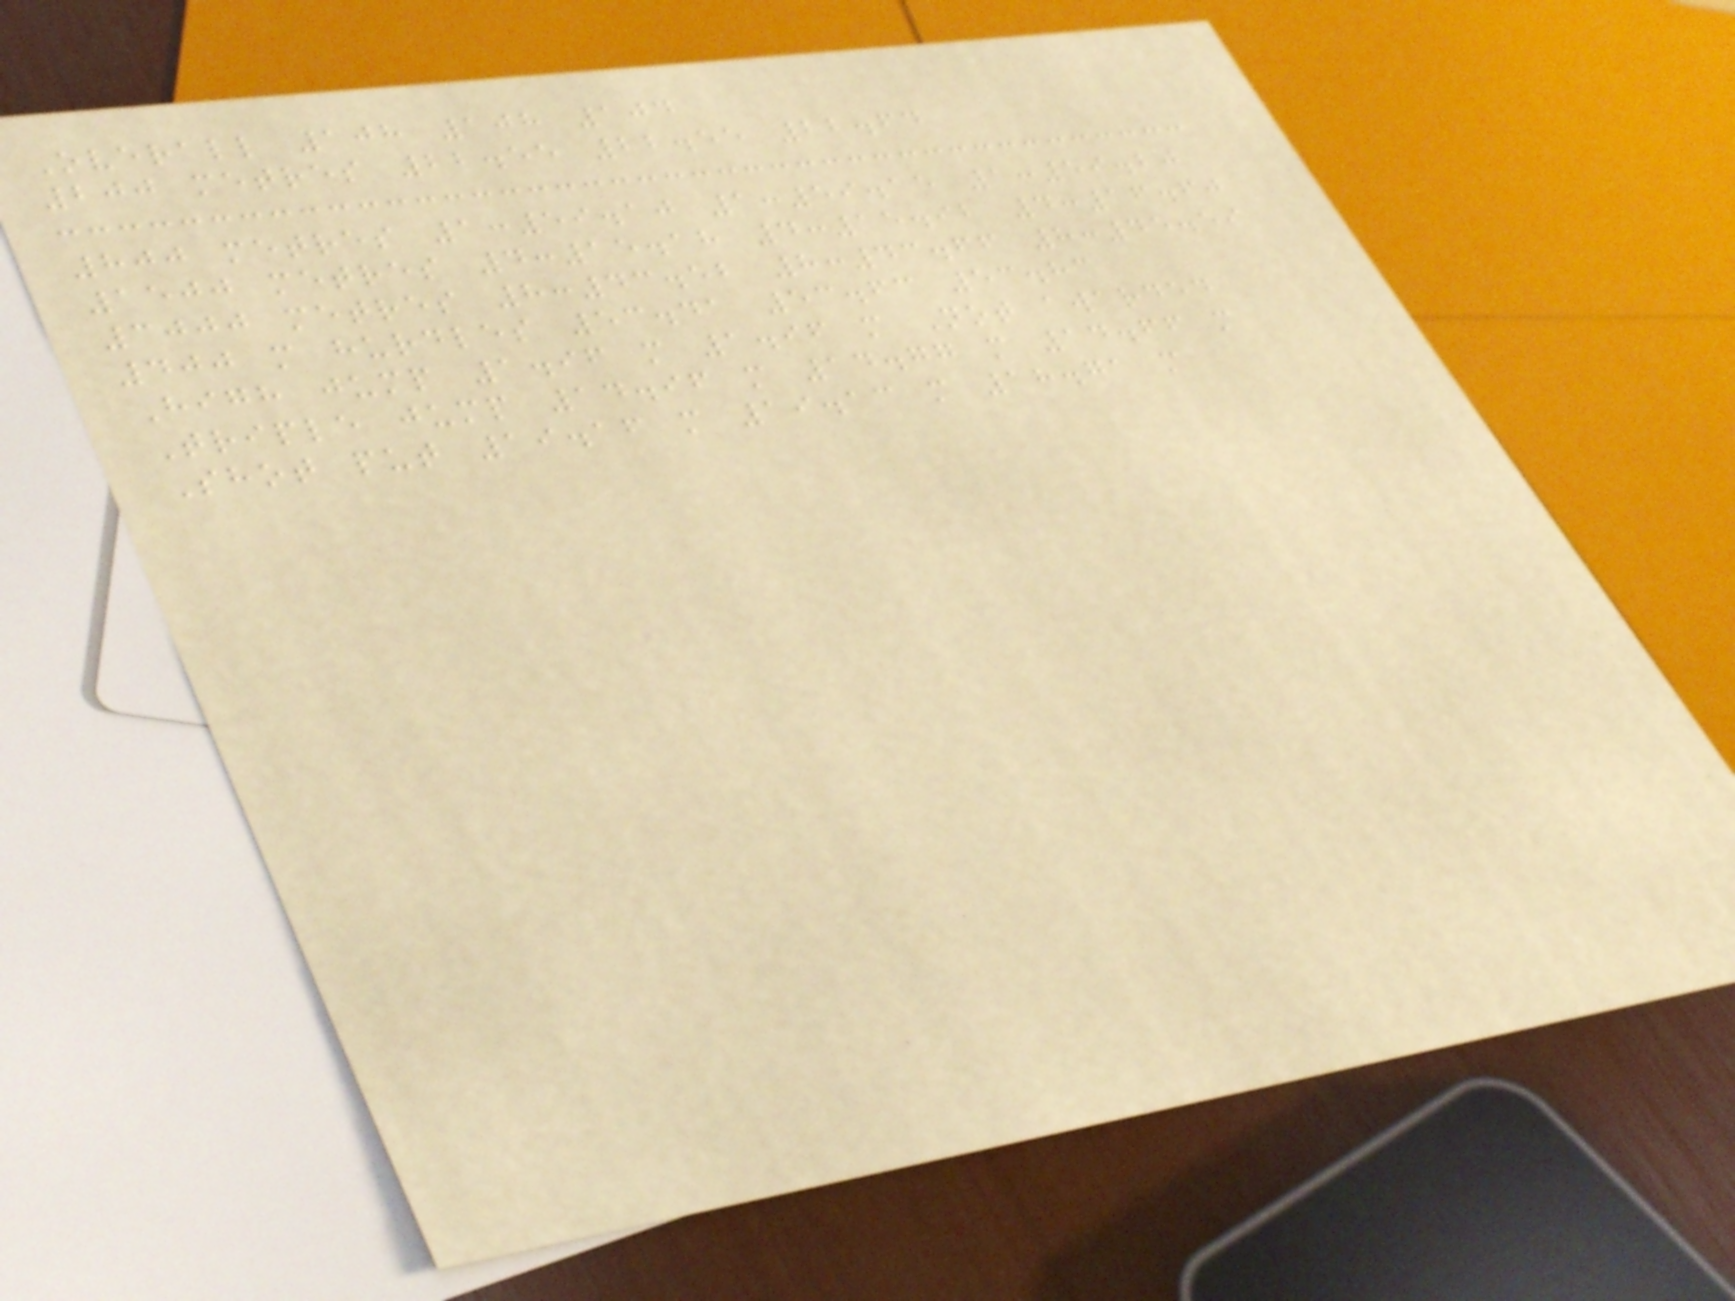Overall 108 108 104
200 metres 22.55 22.55 22.64
800 metres 1:59.10 1:59.15 1:59.20
1500 metres 4:15.18 4:15.92 4:16.60
3000 metres 8:43.52 8:43.66 8:45.59
400 m hurdles 53.41 53.63 53.83
High jump 1.96 m 1.96 m Not awarded
Triple jump 14.96 m 14.77 m 14.66 m
Shot put 19.16 m 19.13 m 18.71 m
